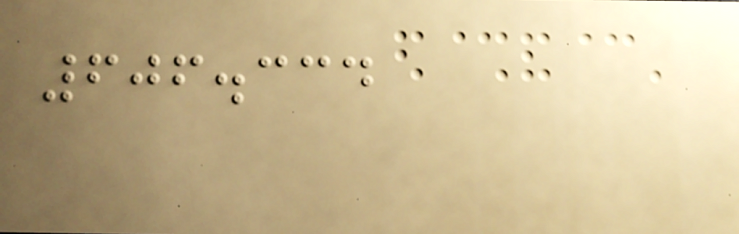606.334
